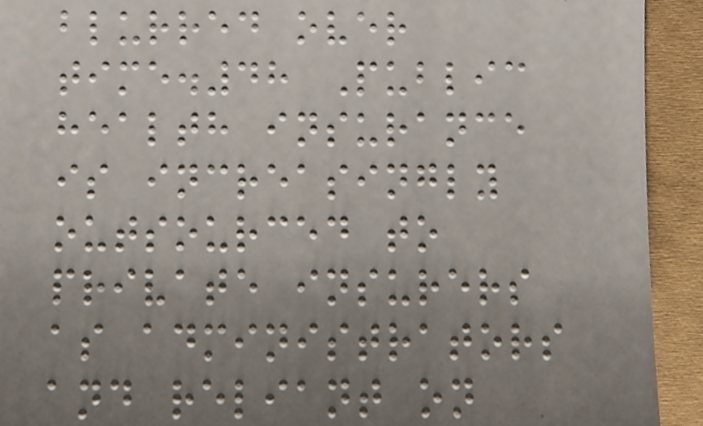blurred over
time.48 Public
health insurance
is increasingly
outsourced to
private insurers
as administrators
and reliant on
